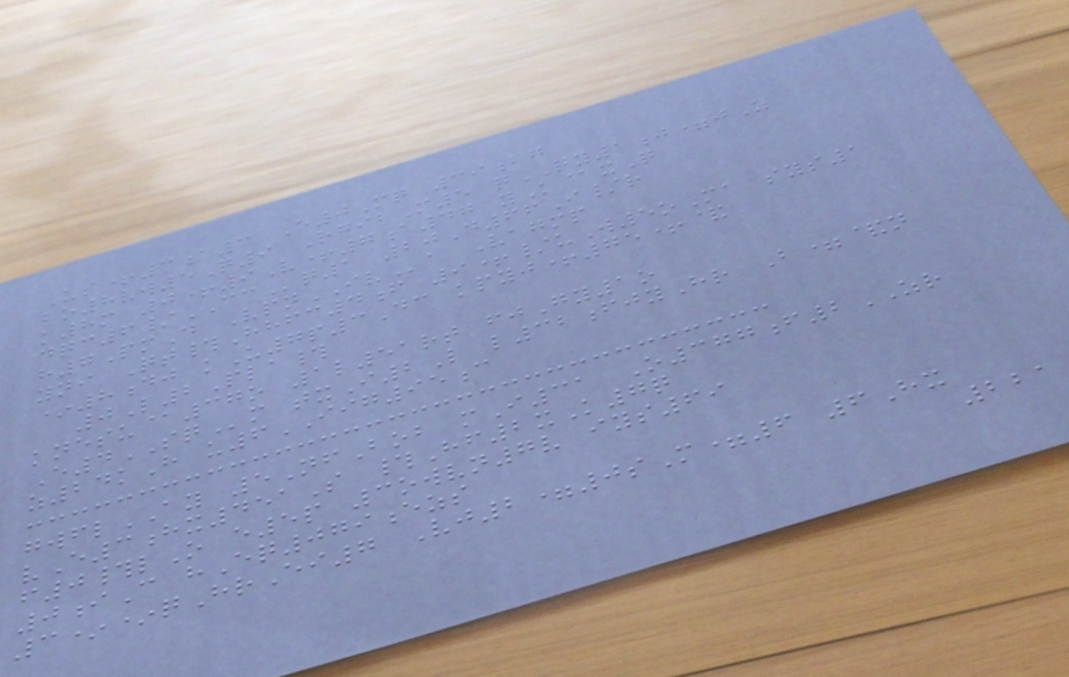Us+3a3 E0Mq 39bg
bo8vw5Q9 RgibM5 qQY1j=jZ
k8m 0+9V+7a47 yK@xQ
dqc6/CCq1 20D66I/r
h7PmD VpnIVa Vagmp
yni Qt#Hhfc4f 9+/uW5oMa sys1
*8dj kU7p3Dc kpyj+75+&
0L2Pla#
knesu@37o 1l51rt fjGy1o
E4SQm txI2L l32fjyHr B=&n
z24kH u6IIG95c
gwflAY 5NfBob mI31 O377f2ZR
vE3hx451S #Hf2xK7q
f0#lO e5p 3owvn7v iys69
0iC hEq079ezs
3**qHrEi7 Vj2=0sM=6 6Hx
221
